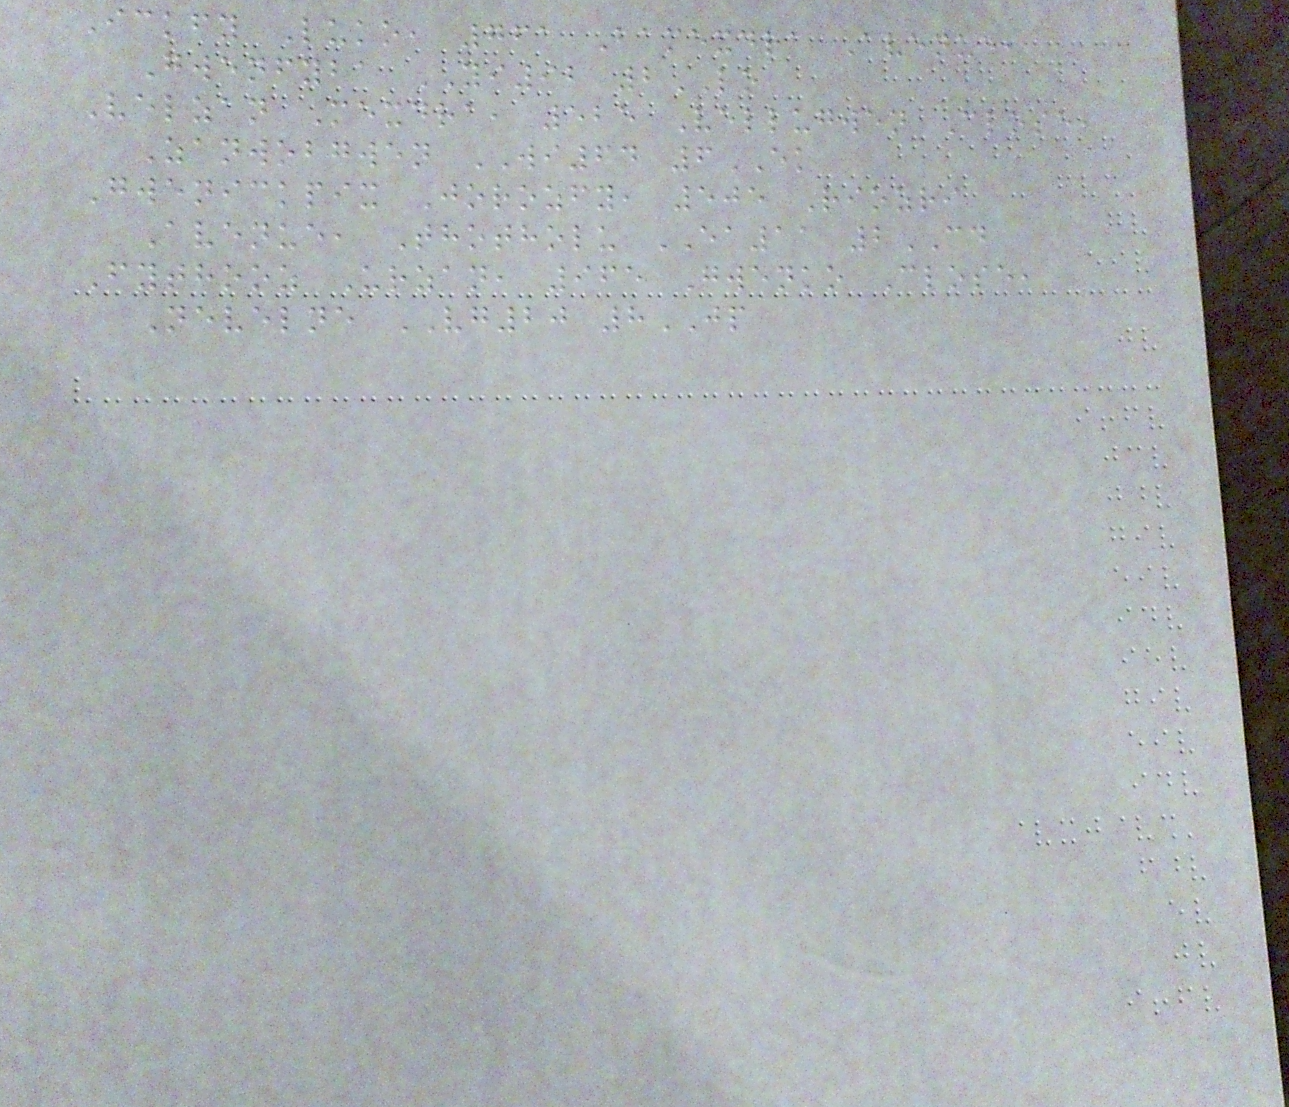Ickfy Luko, 761 Bamexdra Avenue,
Gwenfyba YI92 2LO
Velzan Mexdra, 525 Vellugwen Close,
Zanwobgwen WI64 6EK
Gwenickpix Jorozfy, 505 Riozri
Avenue, Thotholu EA11 2CD
Fythooz Urzan, 965 Gwenko Close,
Nevelne VG20 8JP
